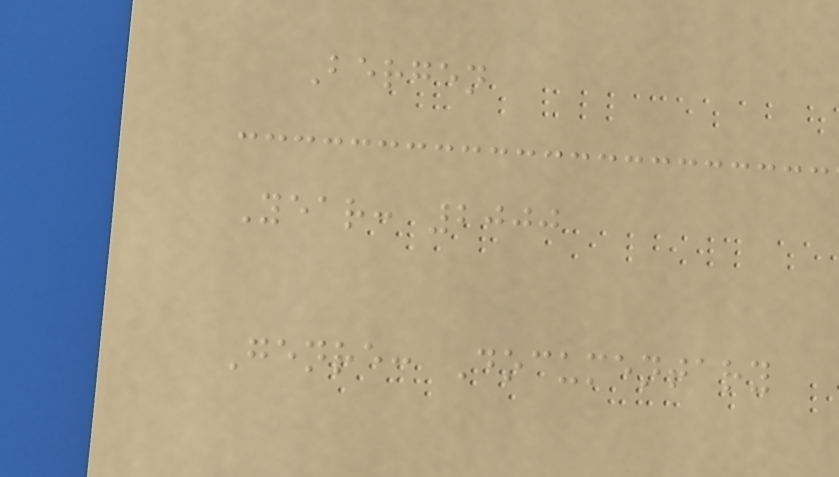Bergen
Year: 2000
Genre: Documentary
